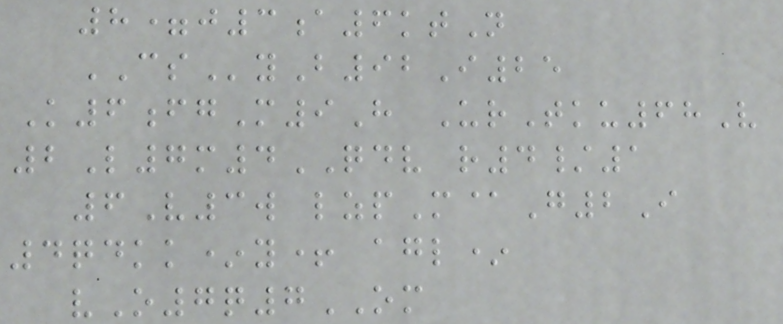8=j3a6ktN
CSyB92I25
K6fgM9H UrTku68V
2L7m4QDV r4/1
6V3w lzpM@G2I
4qdkk*y+ agl*
vO7q7OM
